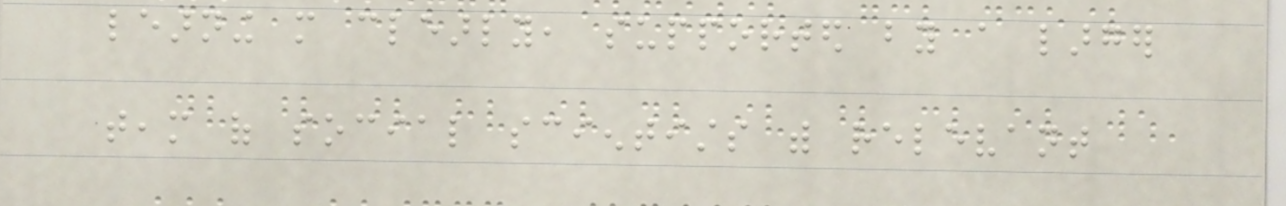learning more clearly, supported by a larger
team of social scientists with relevant
